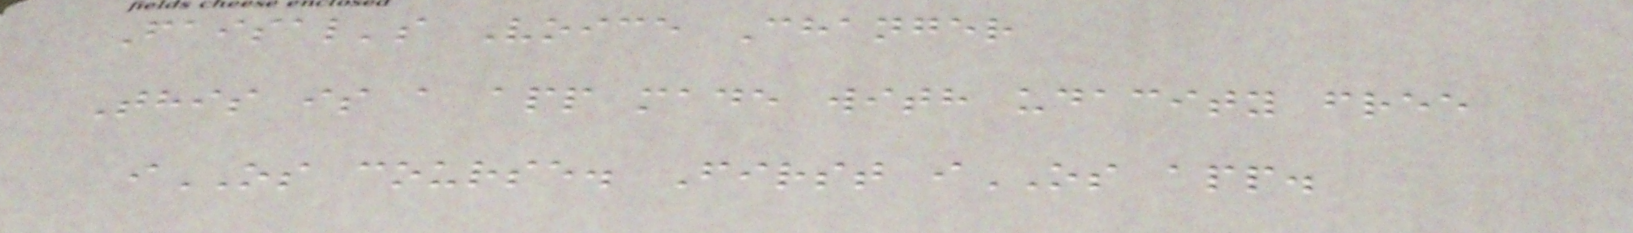Faisal's Voice Changer
This is a app made with udacity free
iOS course. First iOS app.
